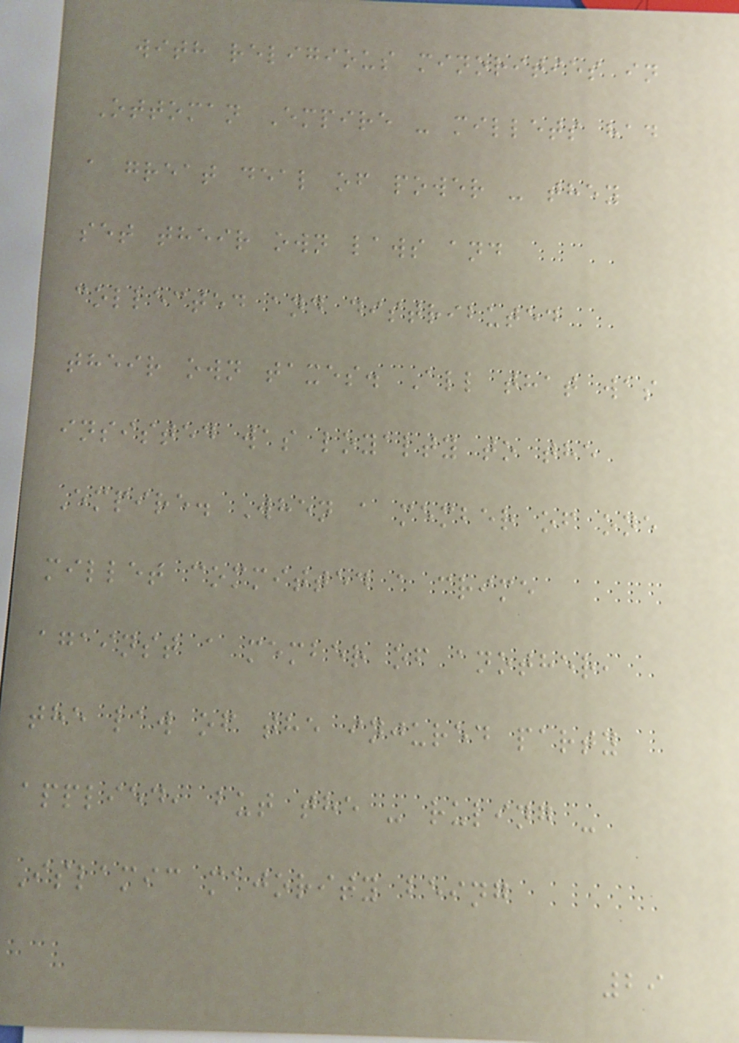with religious minorities in
Ottoman Empire - millets had
a great deal of power - they
set their own laws and
collected and distributed
their own taxes. All that was
insisted was loyalty to the
Empire. When a member of one
millet committed a crime
against a member of another,
the law of the injured party
applied, but the - ruling -
Islamic majority being
29
